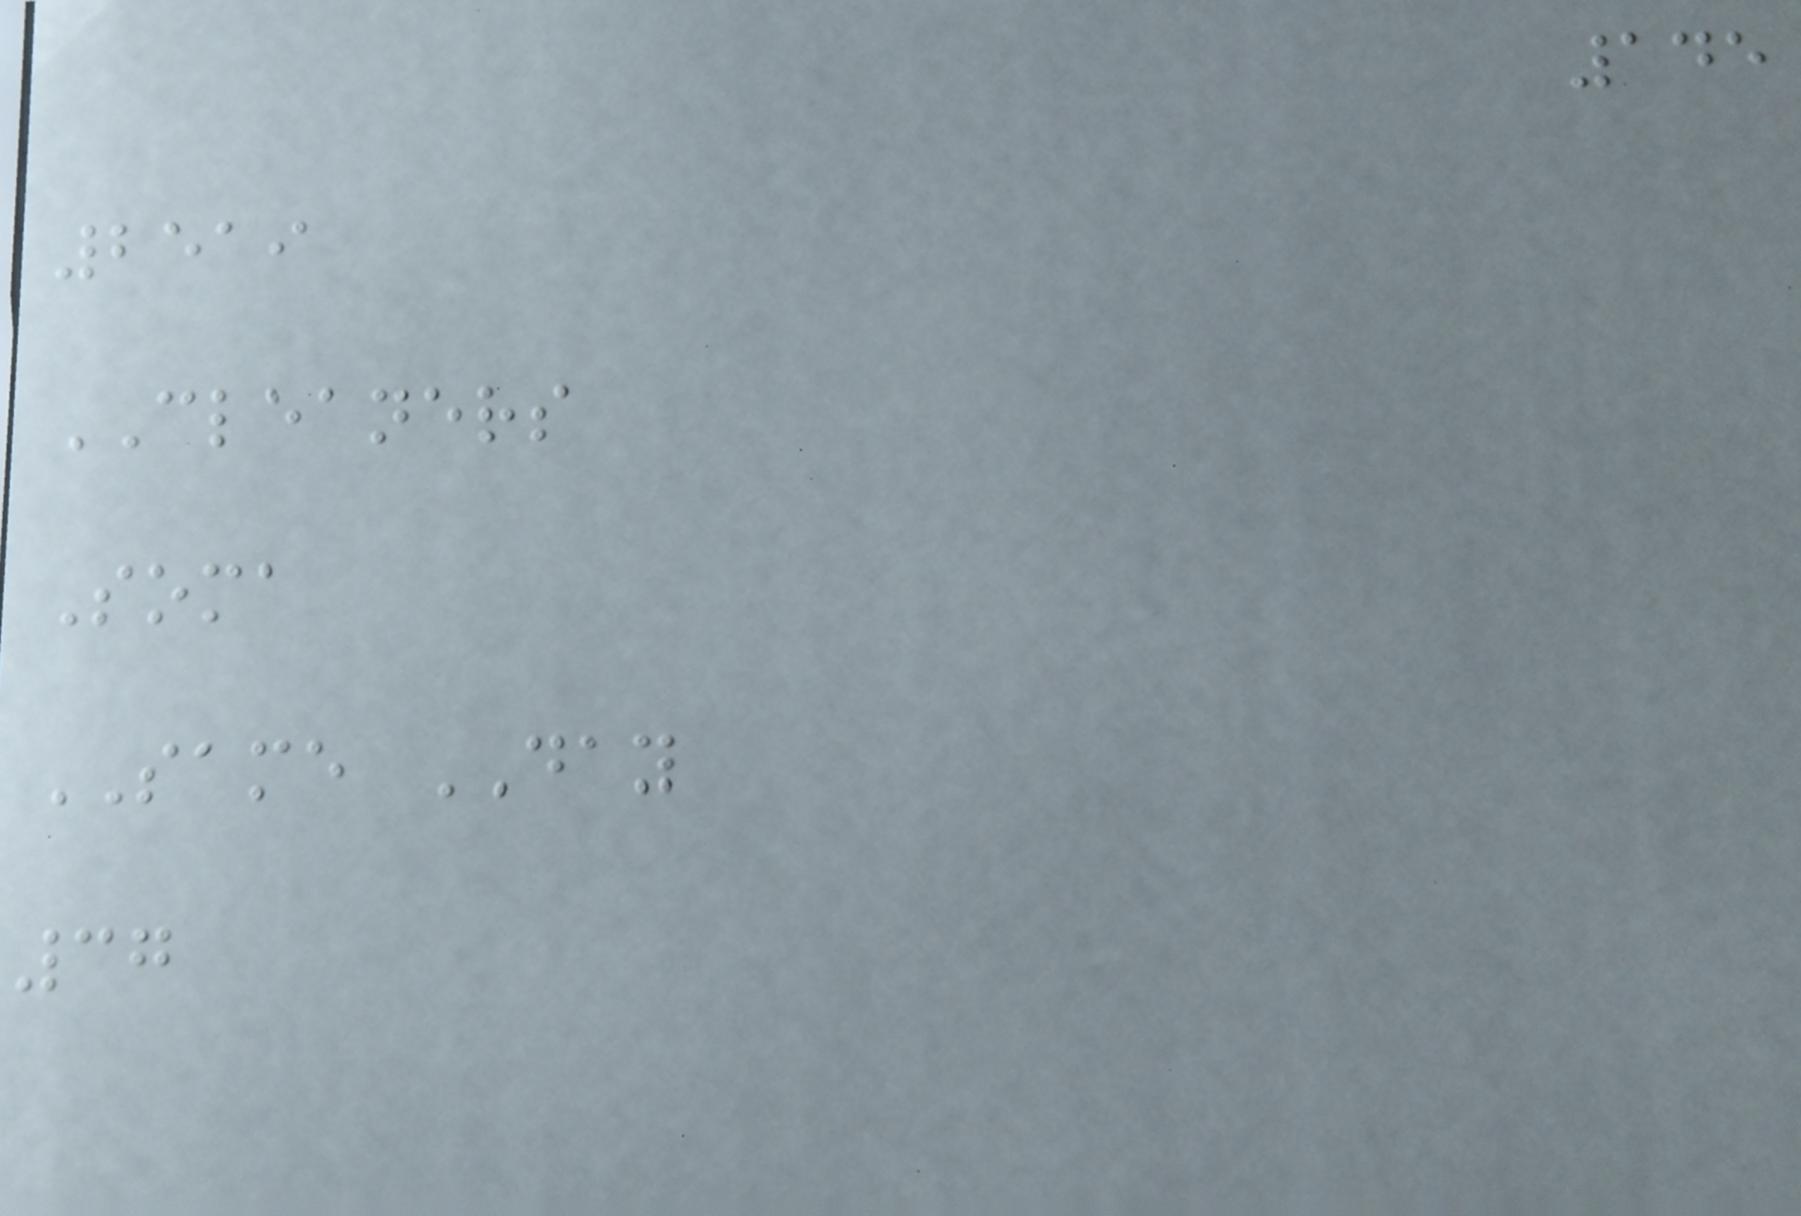145
2519
CLEANERS
Soma
SAME DAY
37
